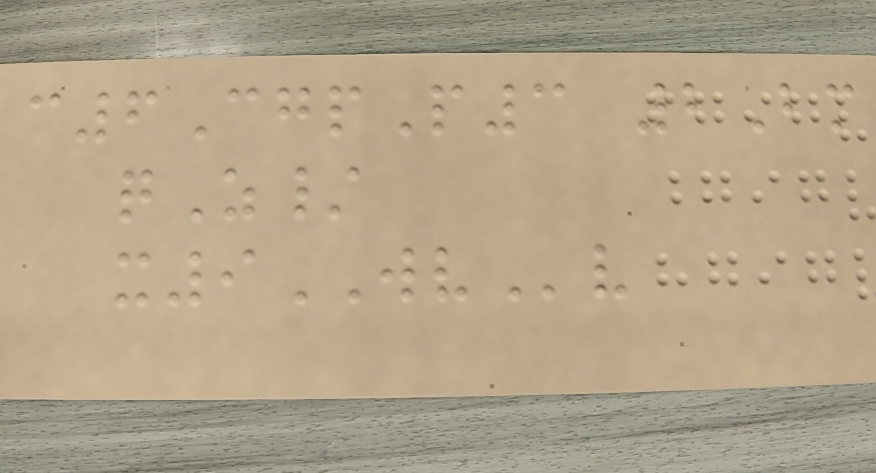c6CgpP3 2Bm
qZ/
x9WVv
